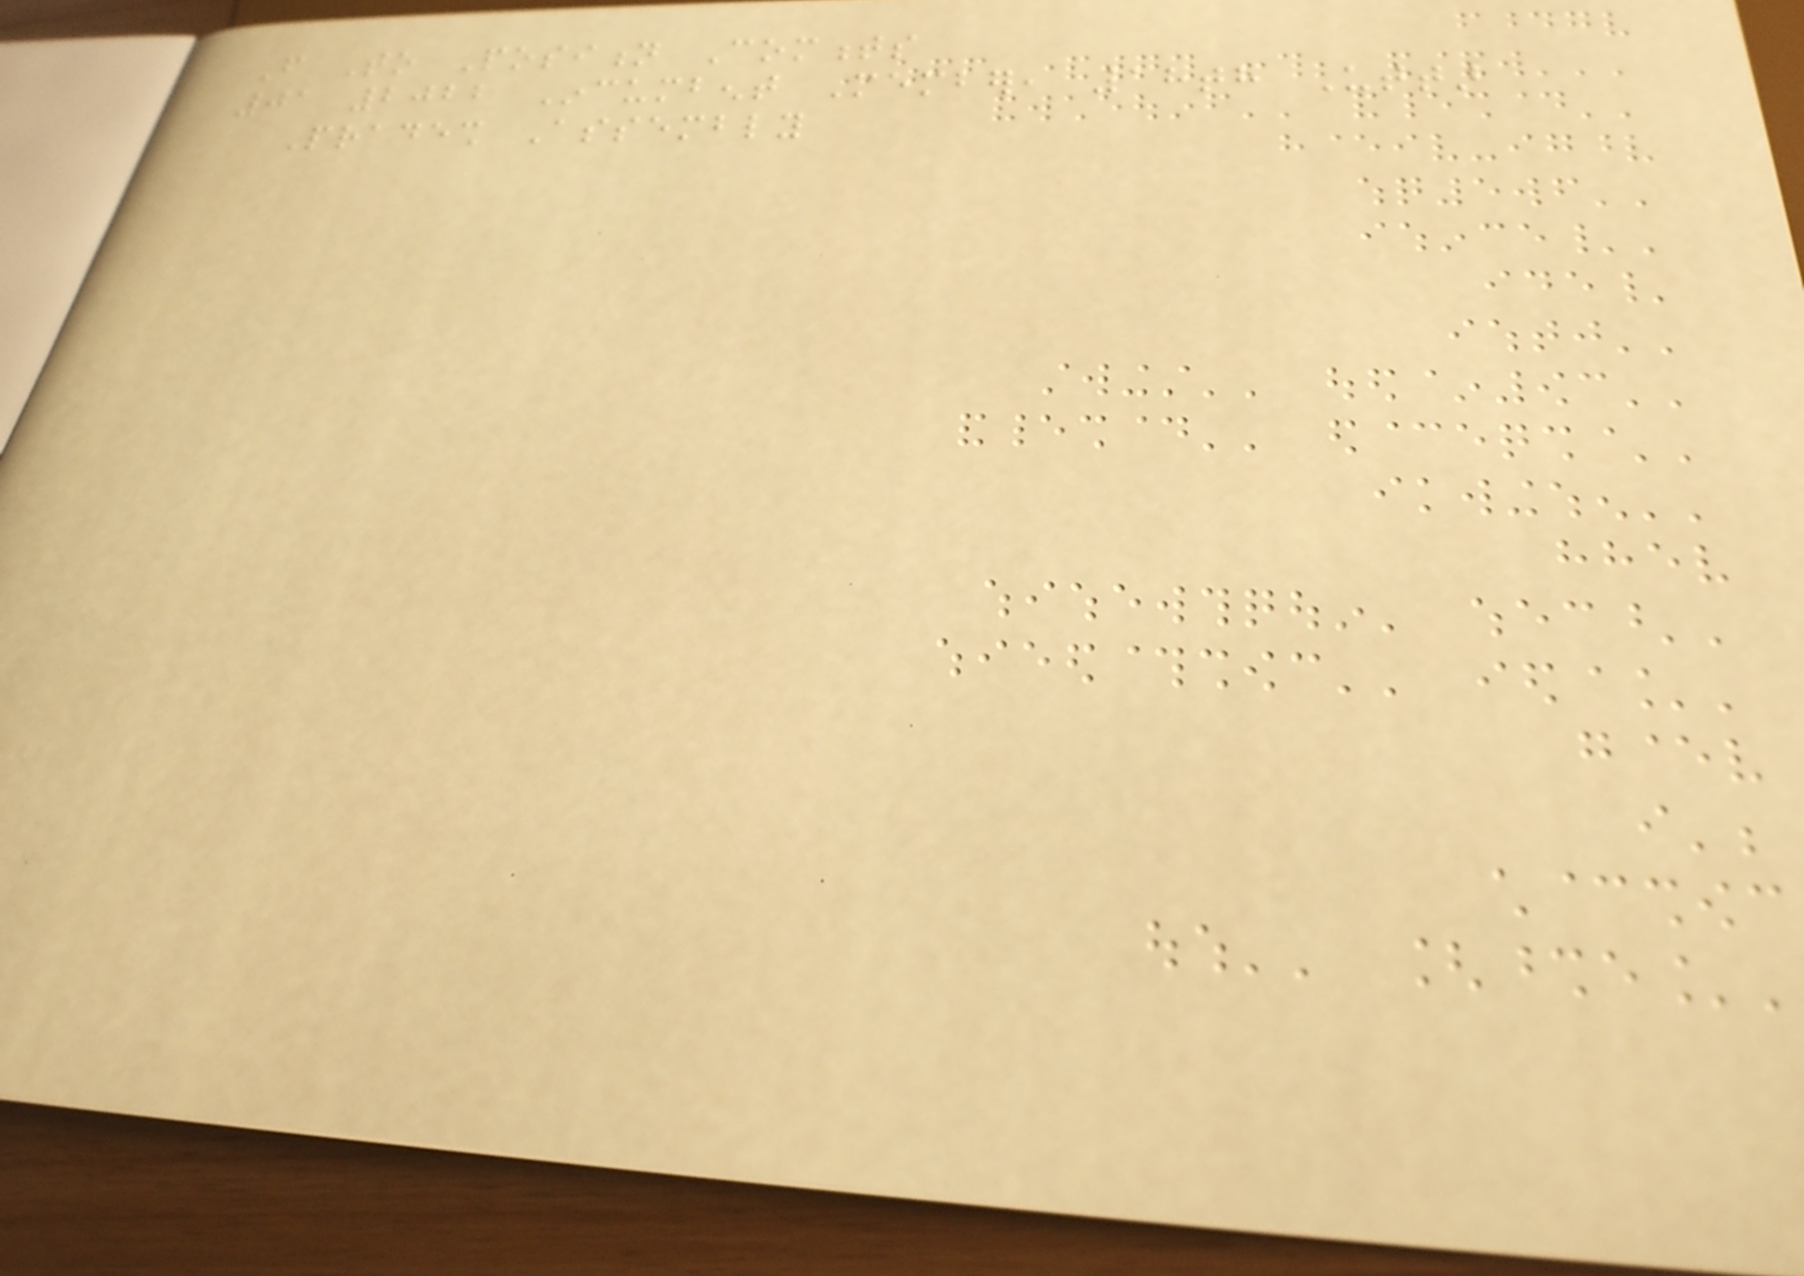From To Position Comments
01 2022 Incumbent Member, 18th Uttar
Pradesh Assembly
